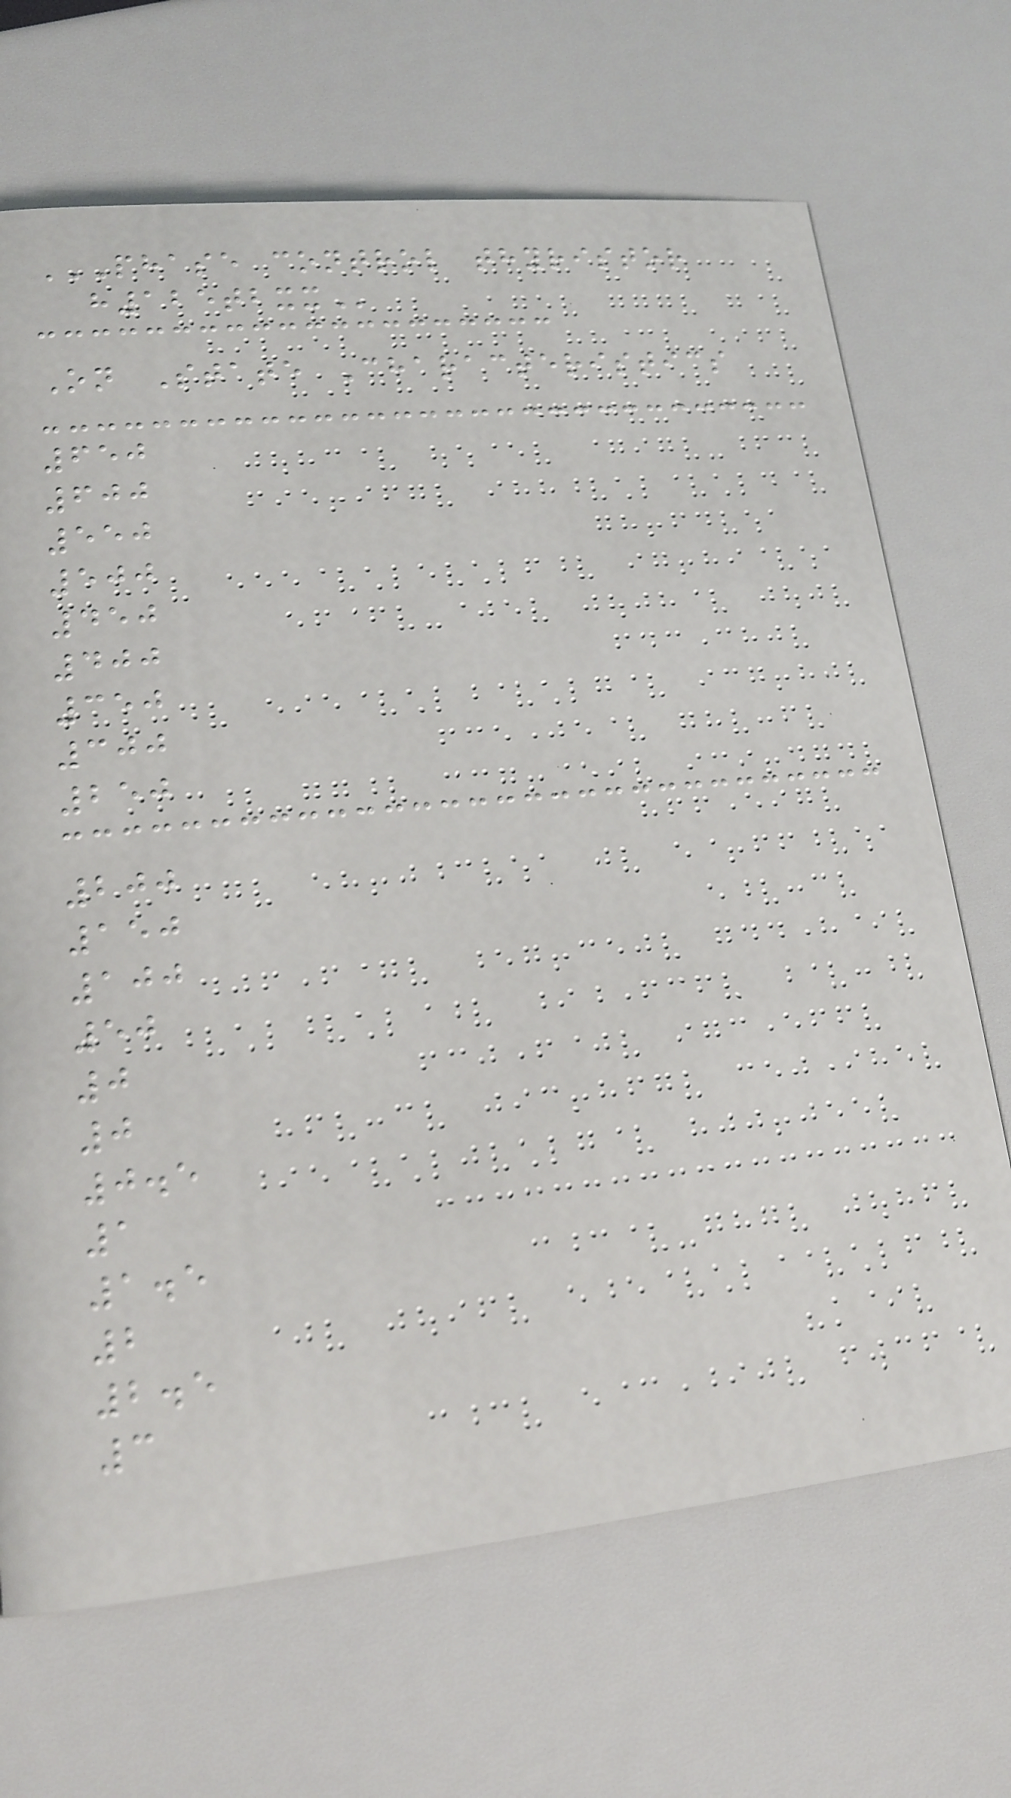PHASE CONTROL THYRISTOR
H125TBXX
On State Characteristics
650
600
550
500
450
400
350
300
250
200
150
100
50
0
0
0.5
1
1.5
2
2.5
3
